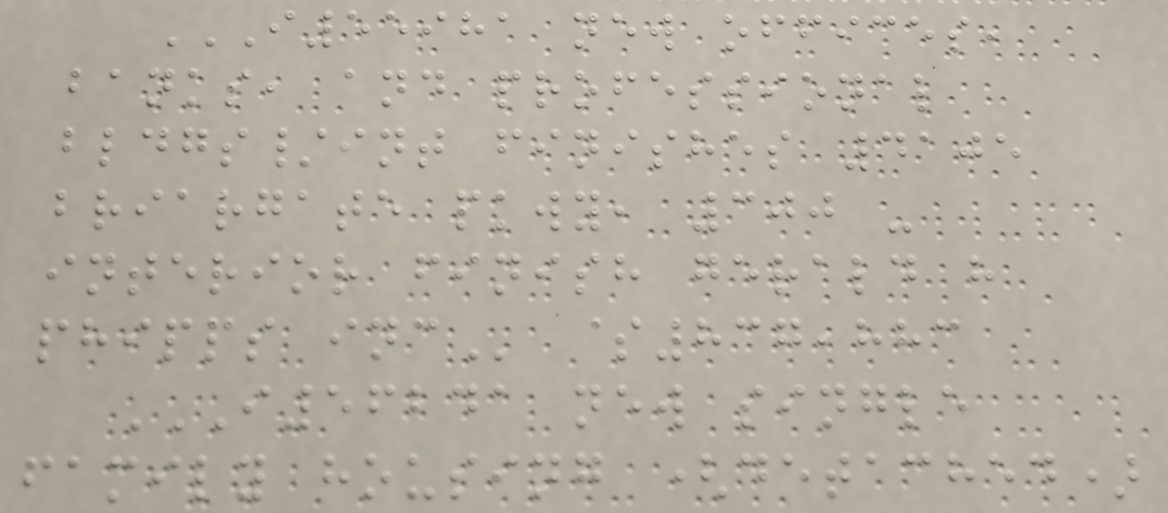I55981 NEW OFFICES,
BANKS, AND PROFESSIONAL
BLDGS/INT FINISHES 4105
BRIARGATE PKWY, 300 -
INTERIOR FINISH GERALD H
PHIPPS INC $837,883
I56241 NEW SINGLE
FAMILY HOUSING (DETACHED)
